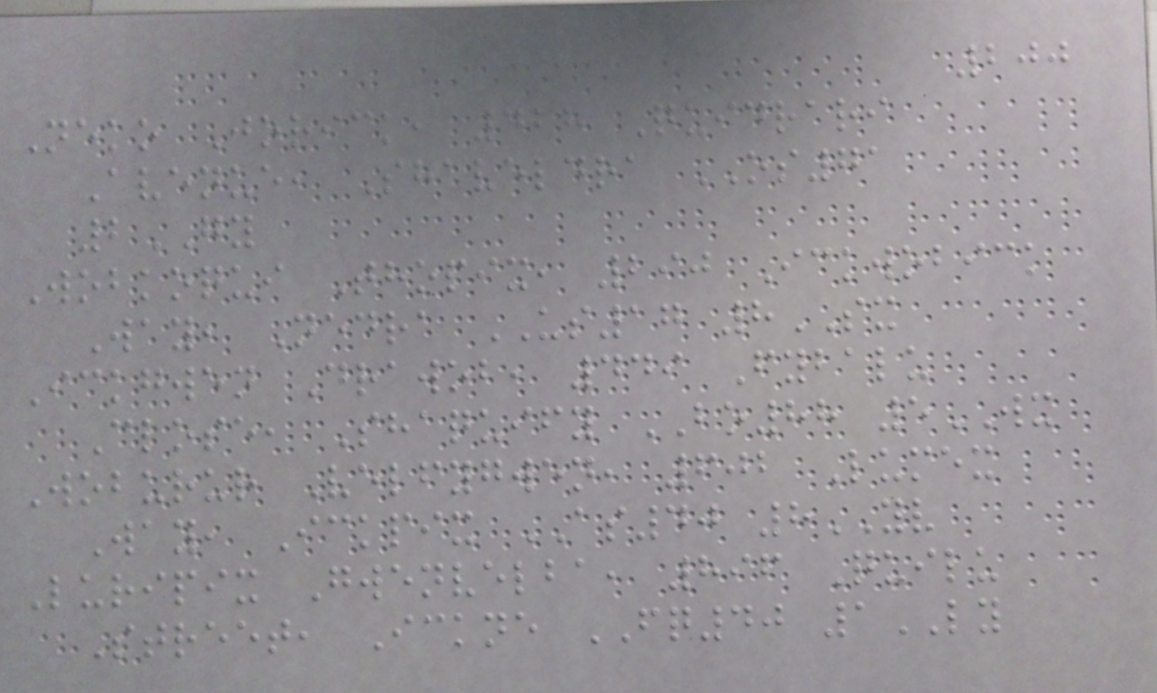200
Neko Jorick, 428 Quidrari
Avenue, Shaveldra OS71
2GY
Wobkoqui Thopix, 290 Ickwobick
Way, Nedra US17 8SX
Ickgwen Drawob, 449 Fybalu
Close, Shaquify BO88 5WX
Woburur Velfygwen, 602 Lumex
Way, Ickpix AS40 8YV
Luripix Gwenvelba, 896 Quilu
Street, Ickne FQ40 1LY
